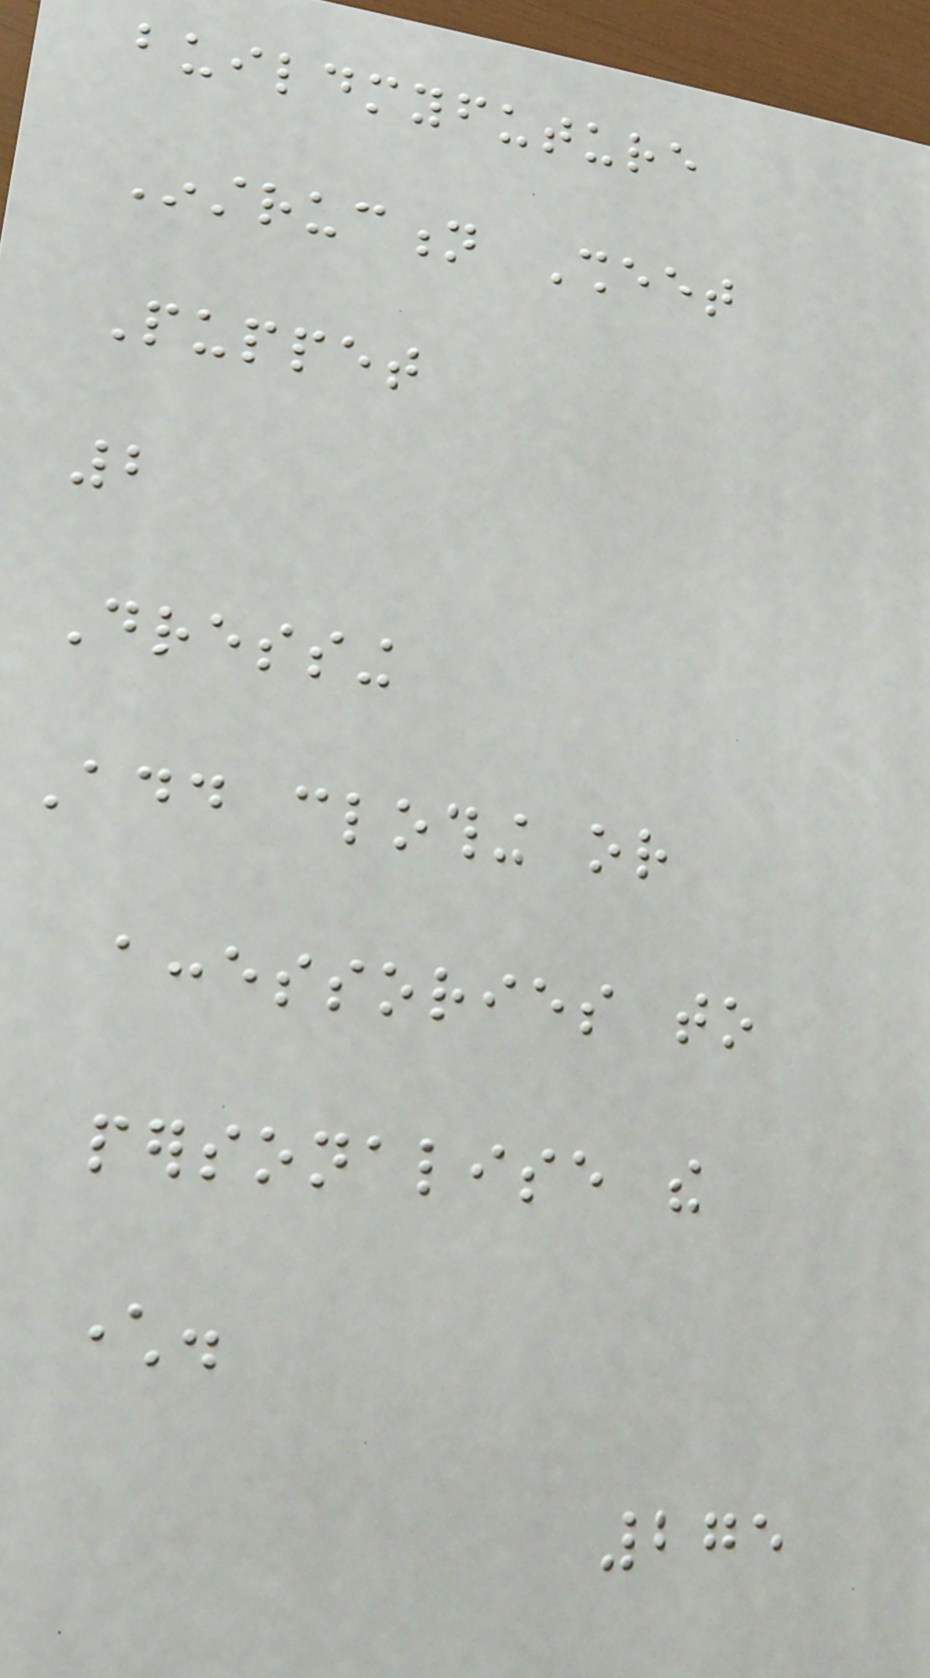buildmyfuture
Instruction Sheet
Puppet
2
Dressing
Add clothing or
accessories to
personalise the
character.
275
